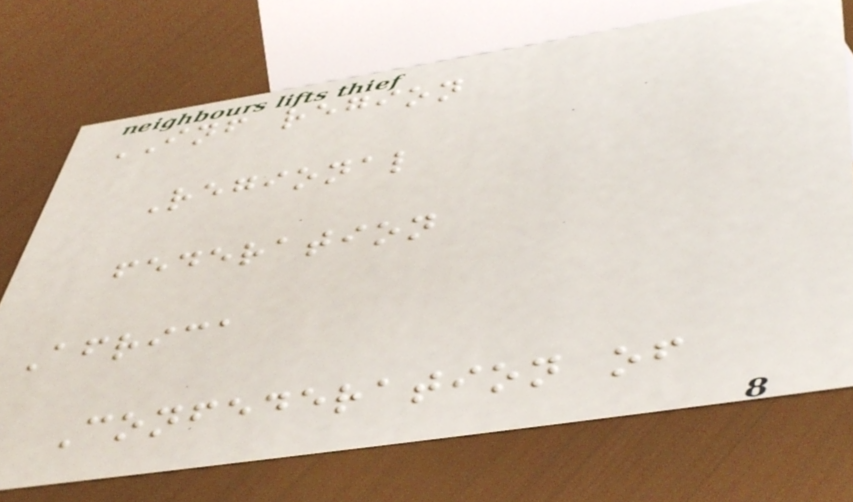INF region
Regional
federation
Africa
Confederation of
